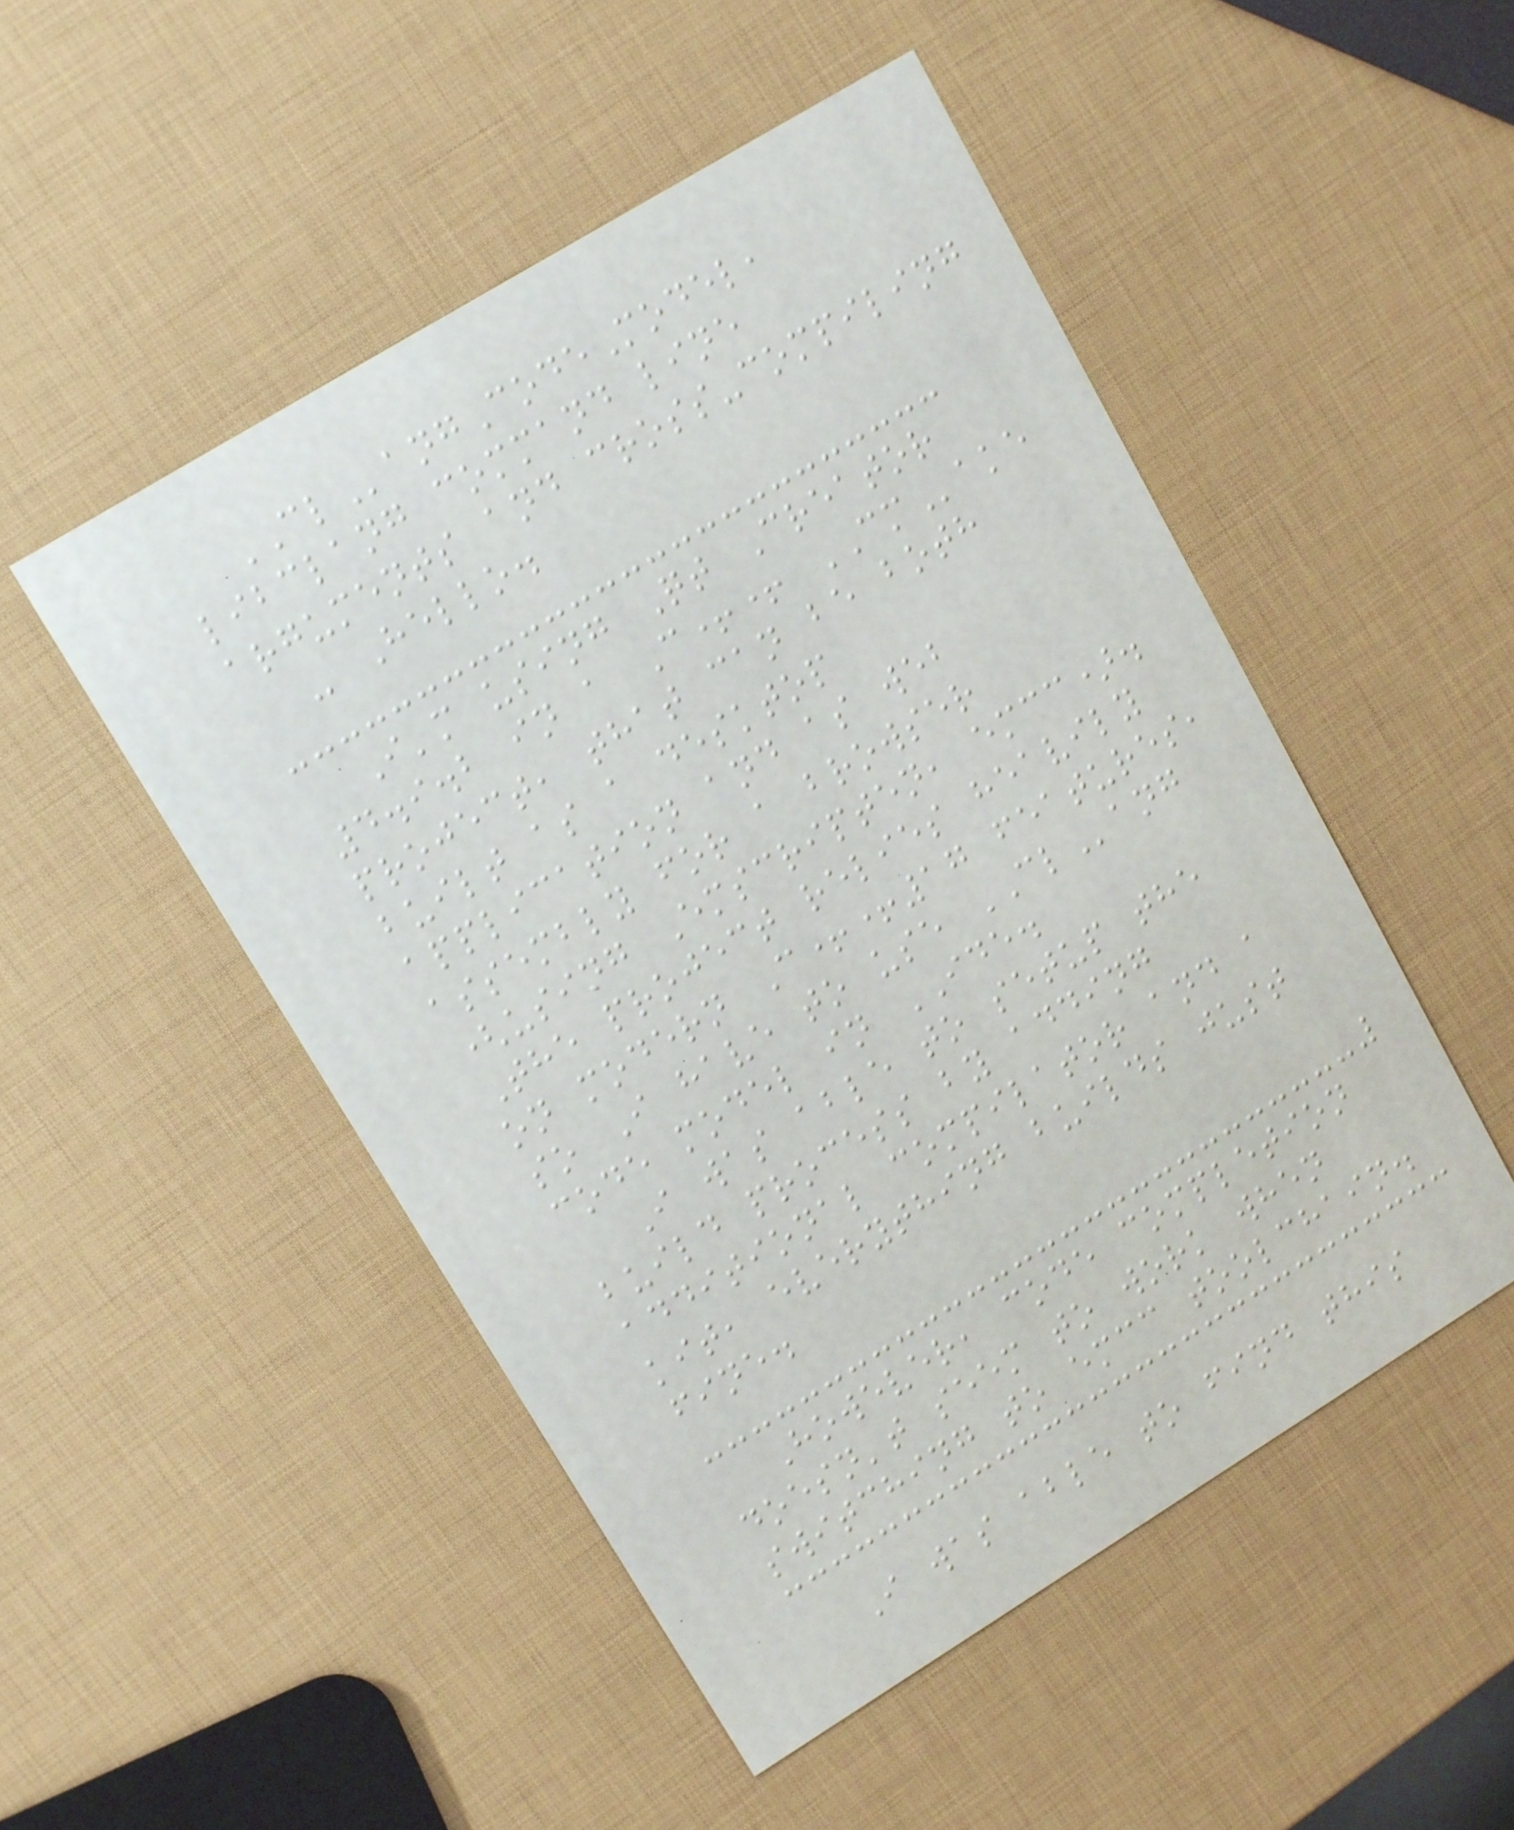CLangCodeModel,
libclang command line
arguments and cross-compiling
- Hello.
I'm using Qt Creator
4.9.2 in a C++ CMake
project, that can be both
built as a desktop
application and as web
assembly for a browser
(using Emscripten, emcc).
The project relies heavily
on modern C++17 features,
so I have to use CLang
code model in IDE.
I was able to setup the
build process by adding
additional compilator and a
kit, everything builds just
fine.
However, code completion
doesn't seem to work when
switching to emcc toolchain.
I was able to find this
